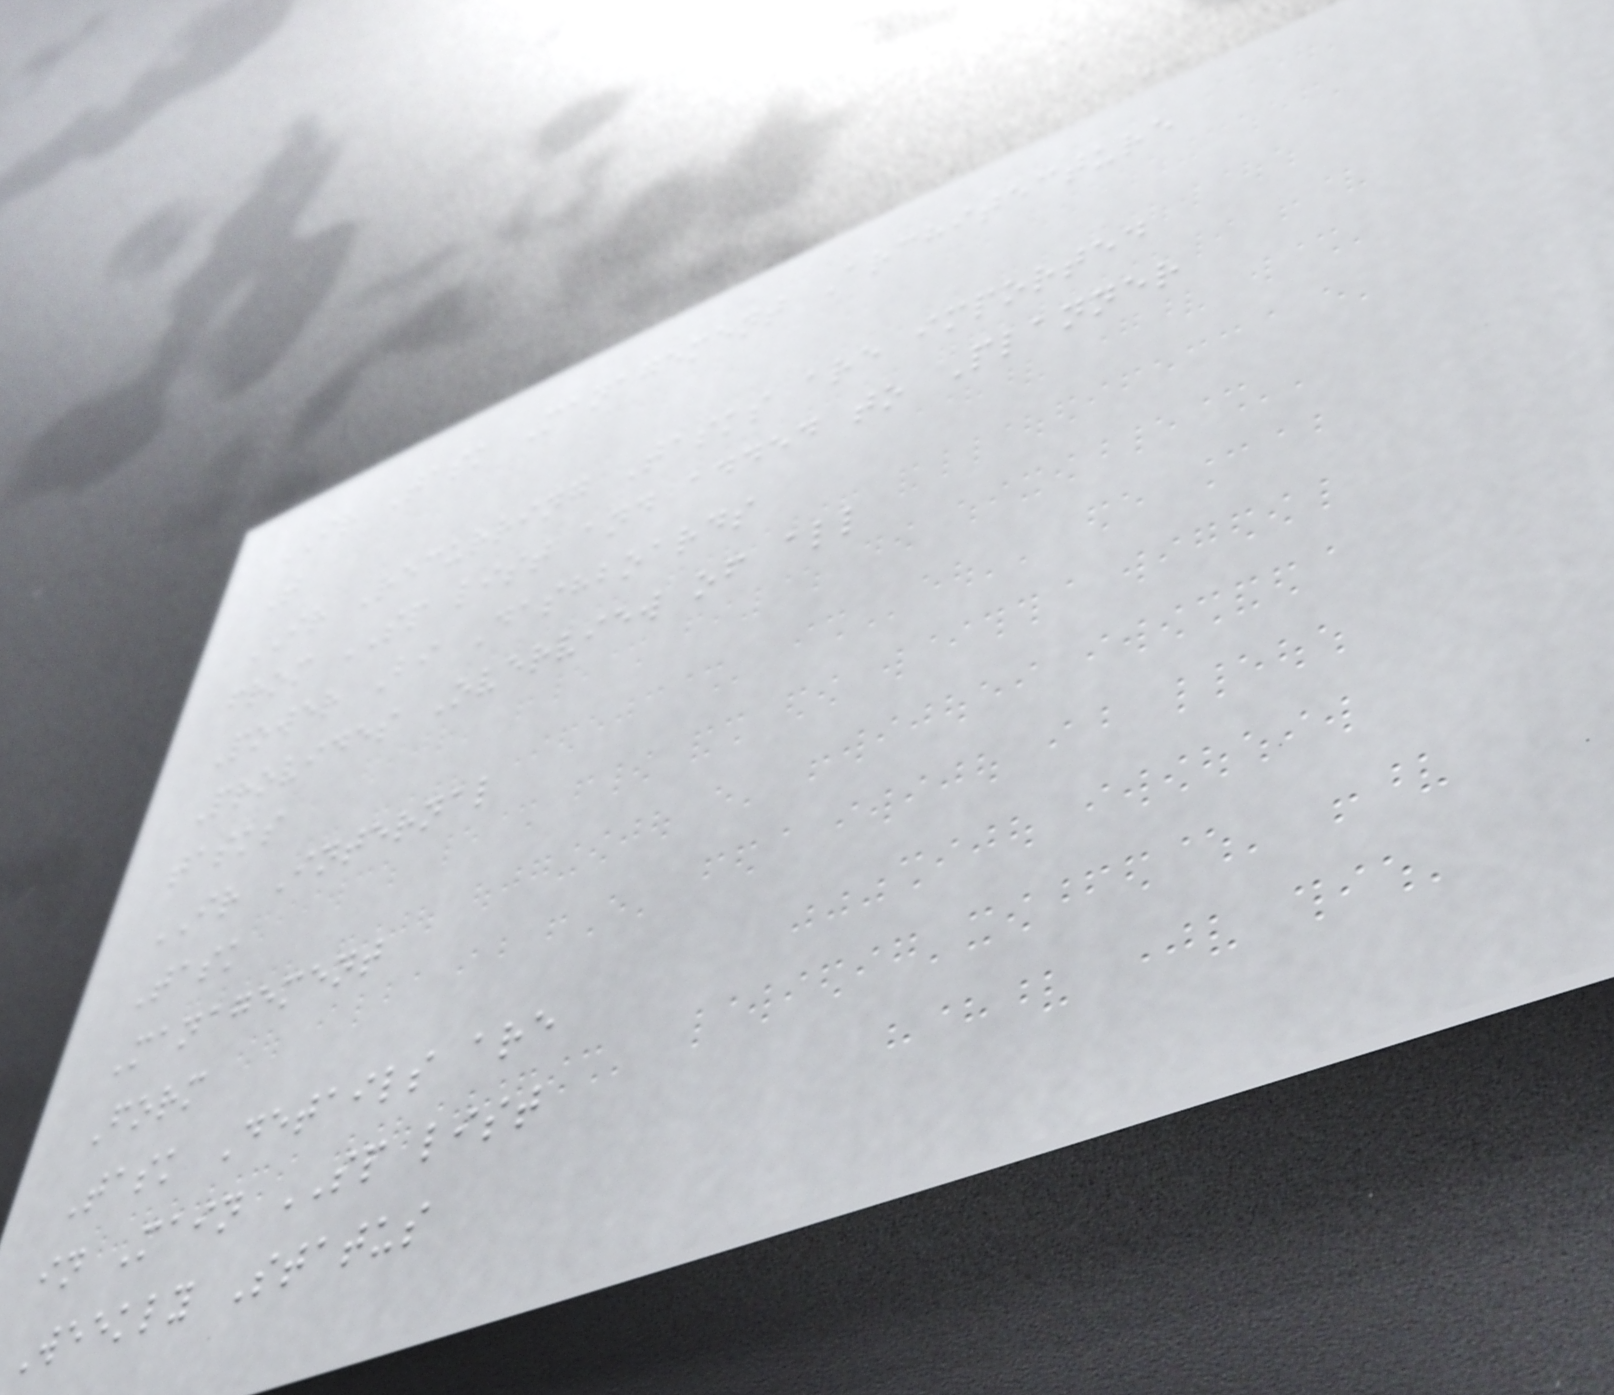IR Task Management Architecture
T
IR Recurring Tasks are imported
from SP list and added to Planner
Power Bi Dashboards
Provides Overview of all
tasks
IR Internal
Task
Management
Form
Task Details are
in Main SP list
Weekly Status
